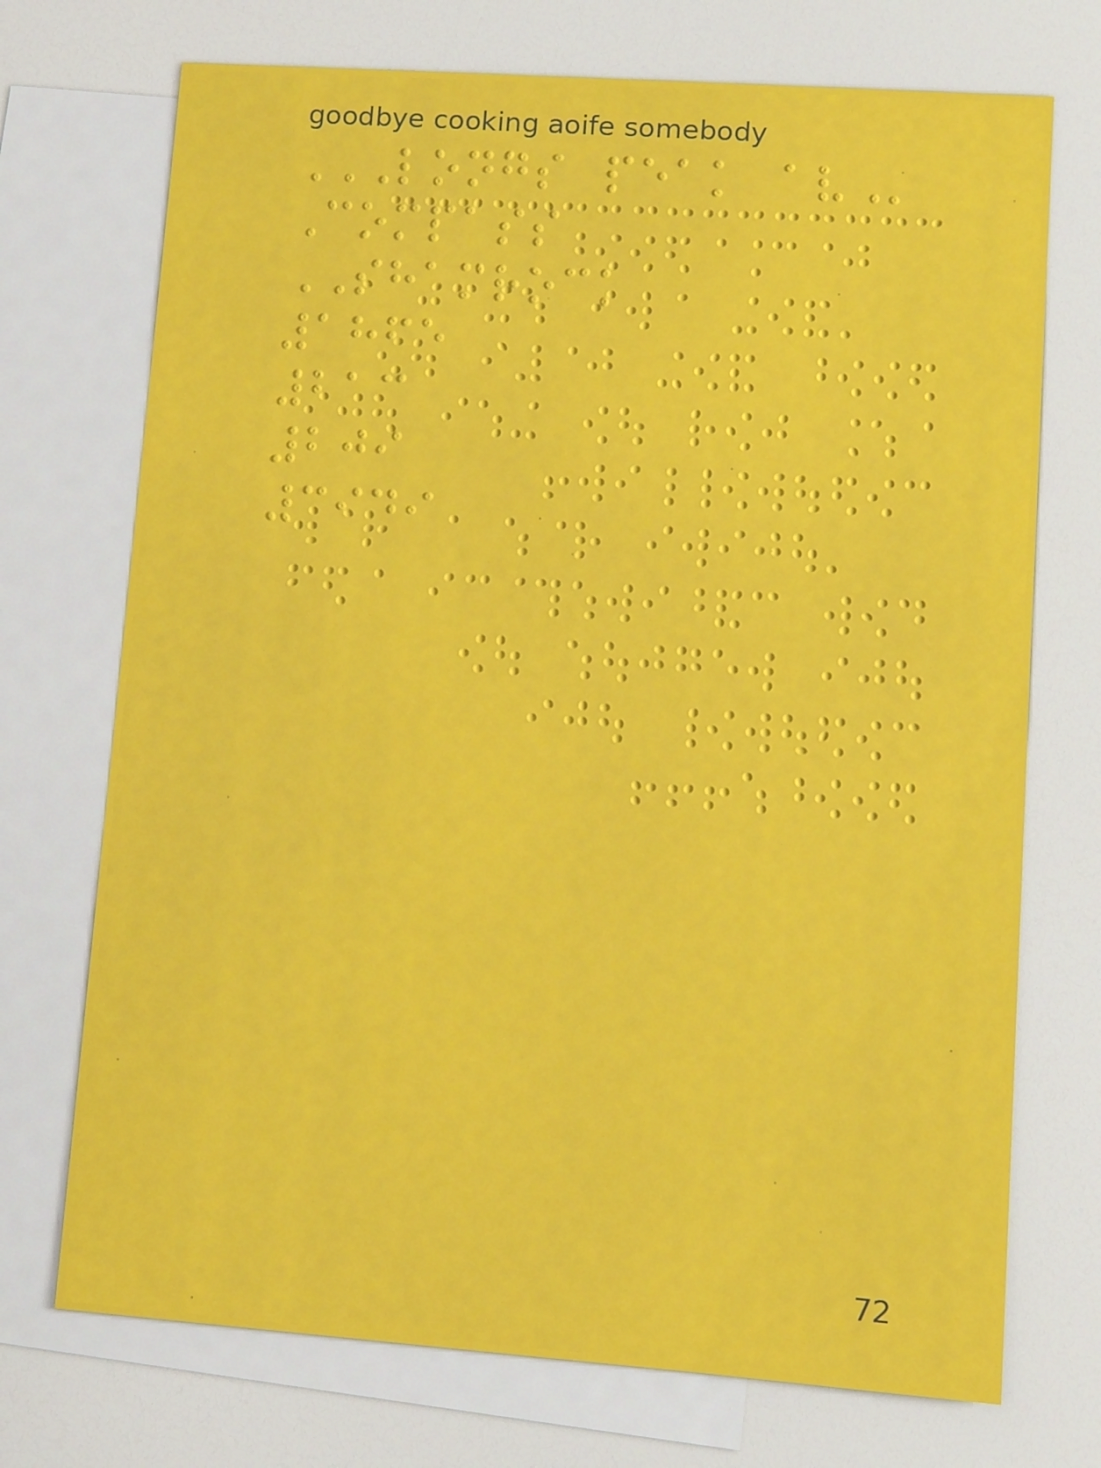LONGS PEAK AV
Compass
SHAMROCK
1865
213
209
3949
